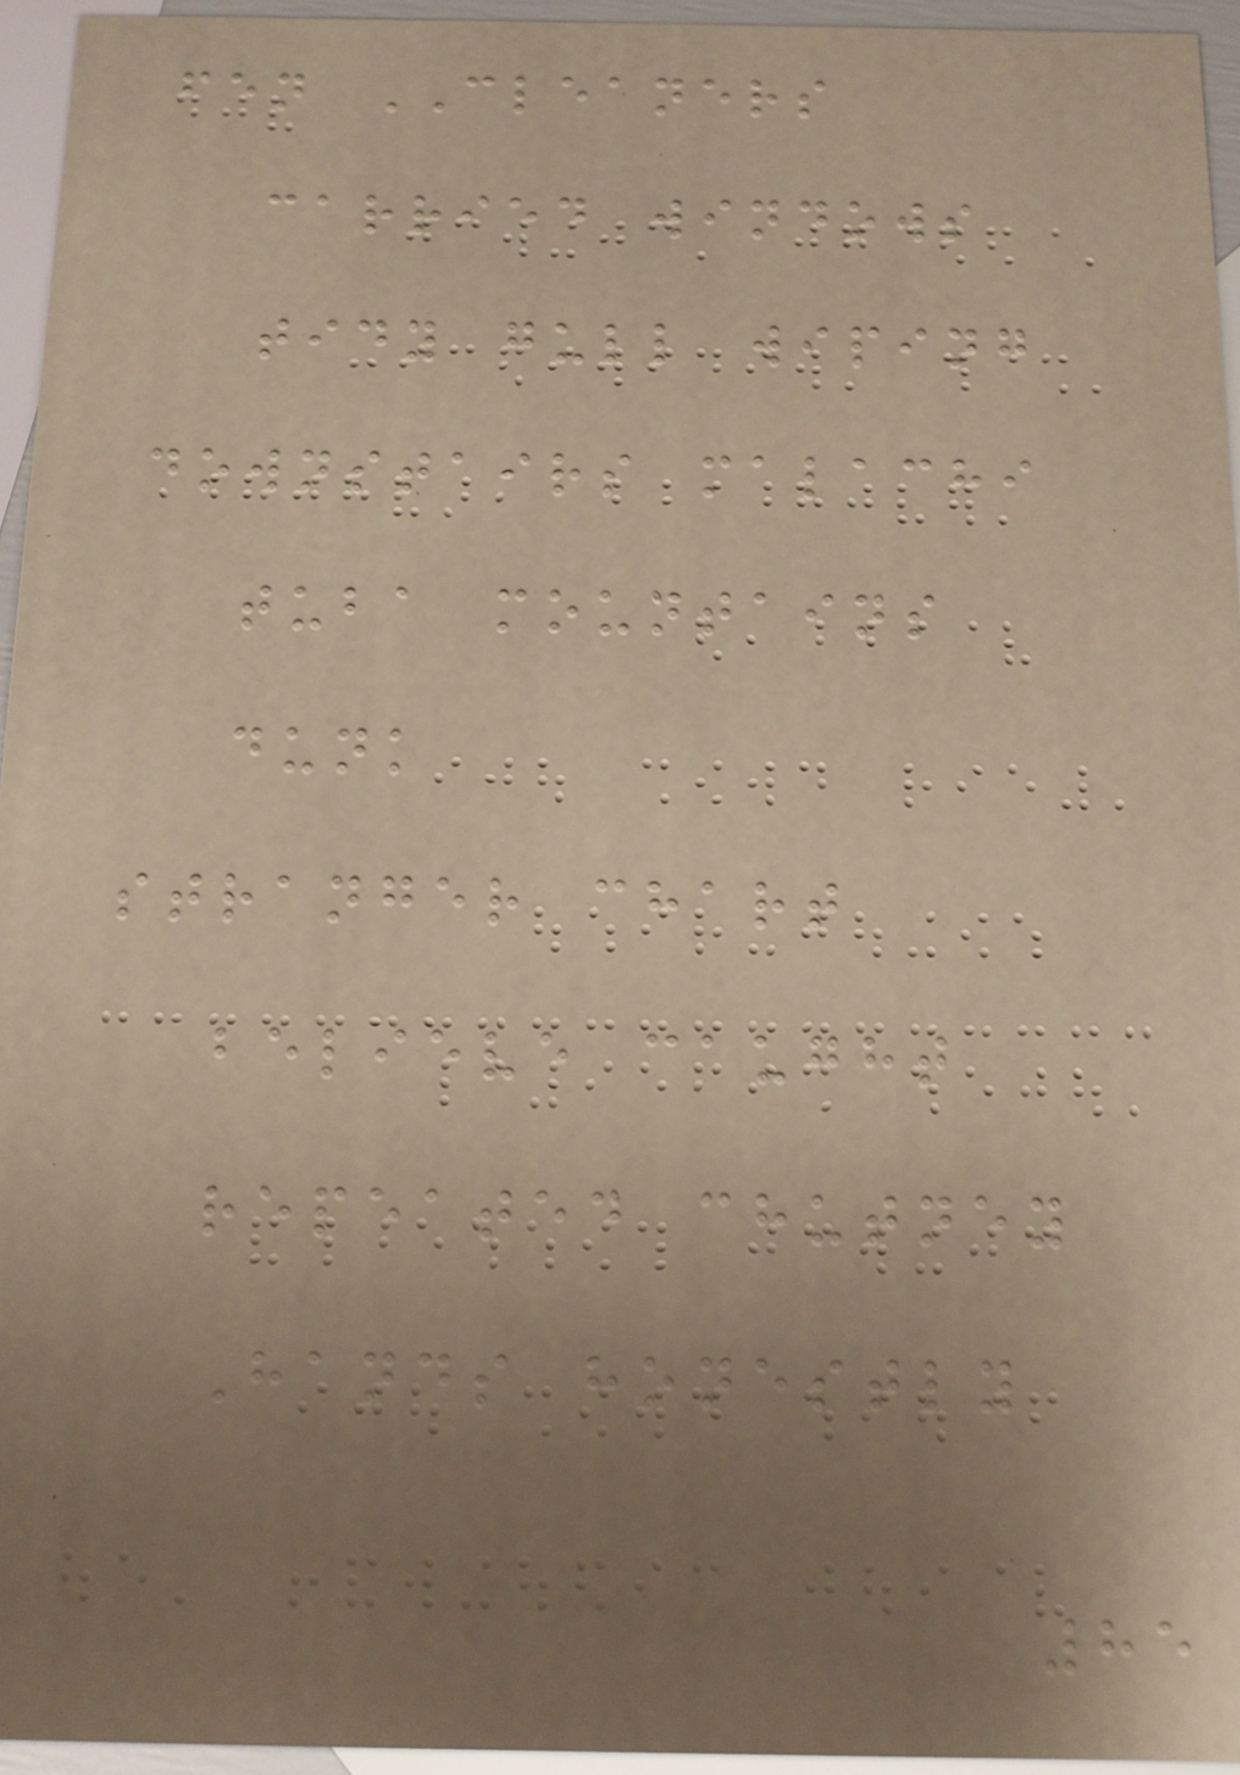fen CLEANERS
carried windows
tidy gull wiping
downstairs malachi
tuba mountains
dunk
stranger chart
believe caught
repeated chutney
Hands honestly
85
